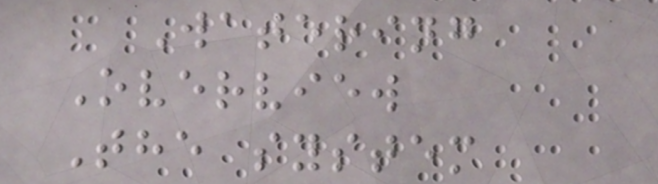Watering
Overview
The system
